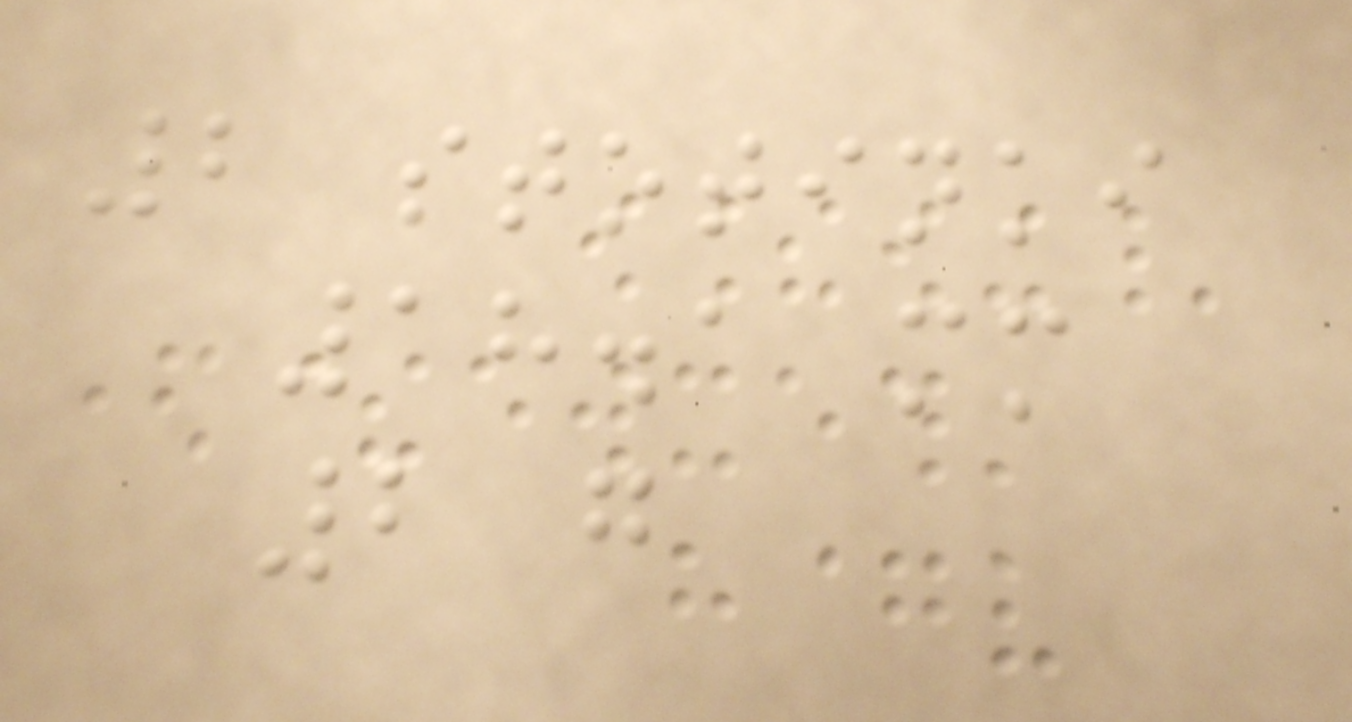2 stotinki
18.1 mm
2 g
